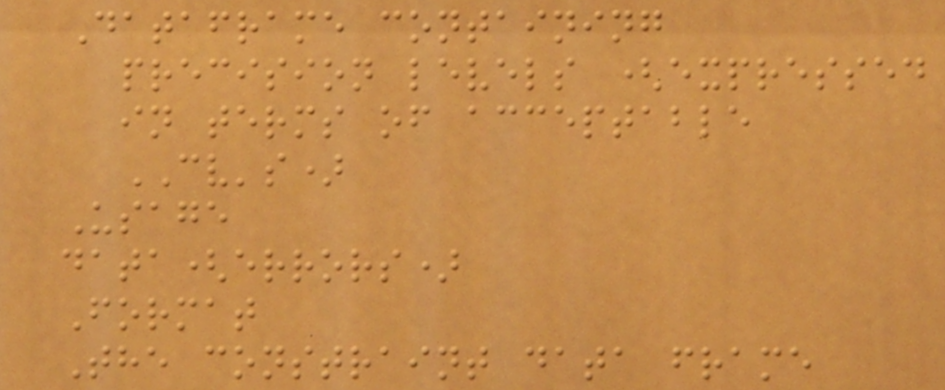Dataframe containing
precision levels (expressed
in terms of acceptable
CV's)
Usage
data(errors)
Format
The constraint data frame
